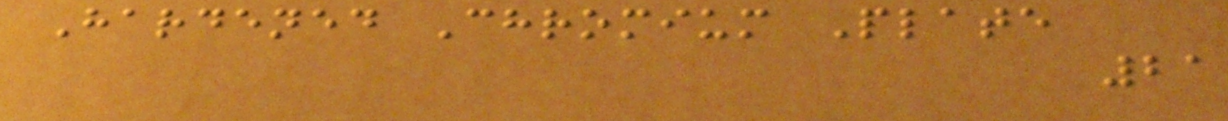Hardened Chromium Plate
21
